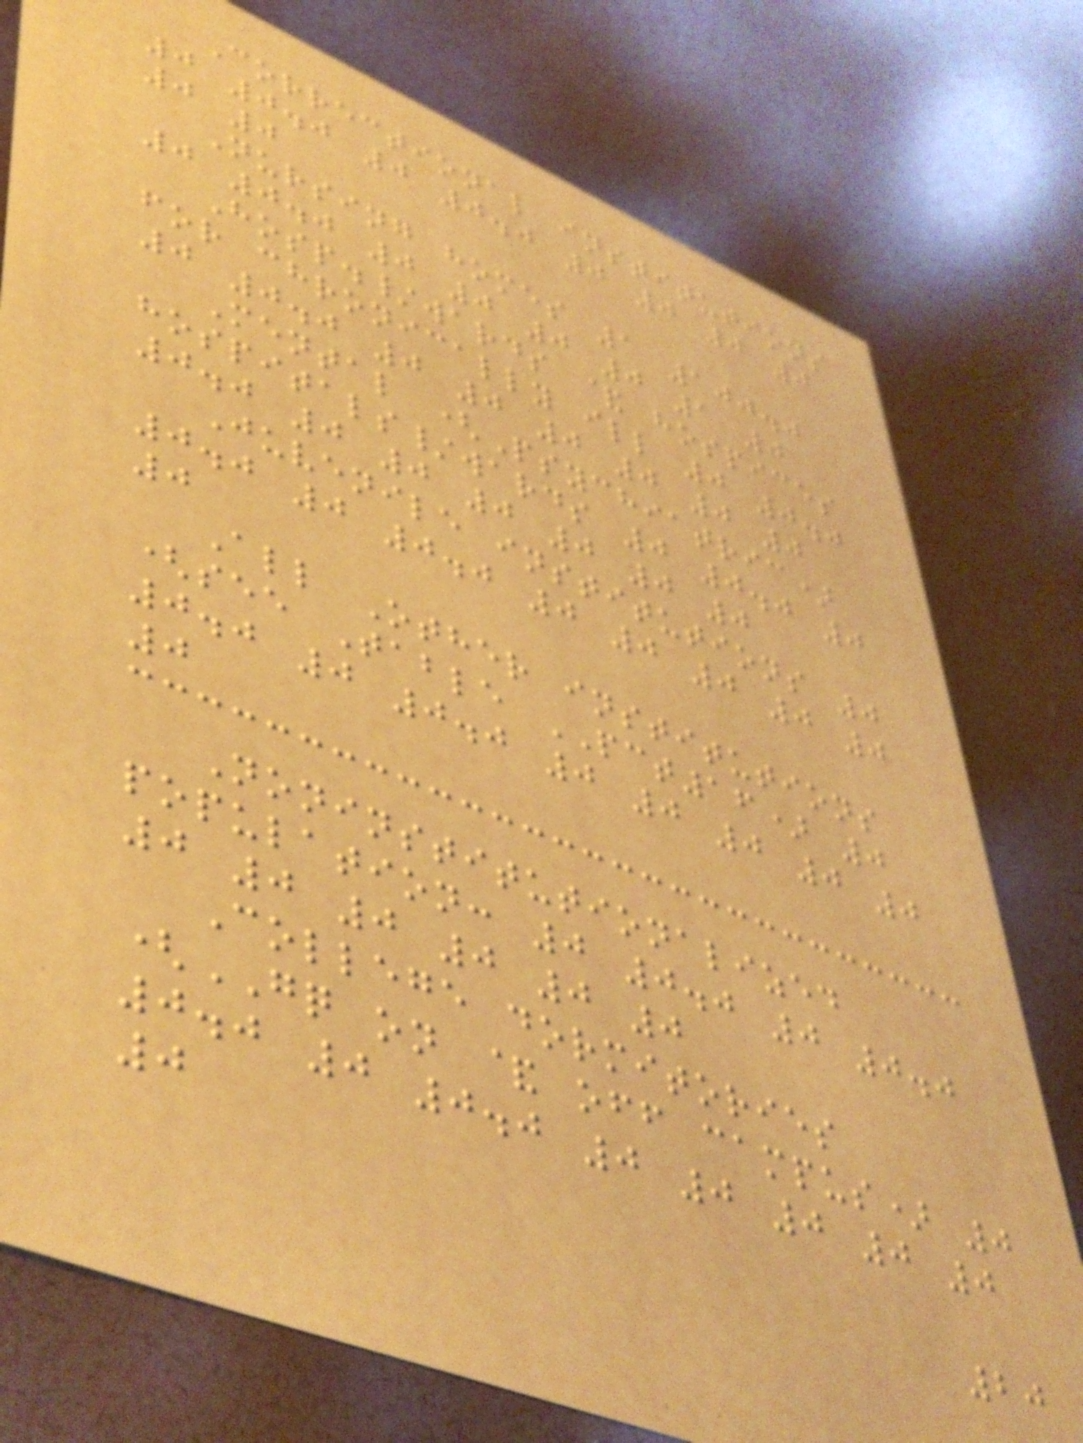Correctional institutions
0 0.0 0 0.0 0 0 0 0
0 0
Nursing homes 1 100.0
0 0.0 0 0 0 0 1 0
Hosp./wards & hospices
for chronically ill 0 0.0
0 0.0 0 0 0 0 0 0
Mental (Psychiatric)
hospitals/wards 0 0.0 0
0.0 0 0 0 0 0 0
Juvenile institutions 0
0.0 0 0.0 0 0 0 0 0
0
All Other institutions
(see Table PCT16) 0
0.0 0 0.0 0 0 0 0 0
0
Noninstitutionalized
population: 0 0.0 0 0.0
0 0 0 0 0 0
College dormitories
(GQ on & off campus) 0
0.0 0 0.0 0 0 0 0 0
0
20
